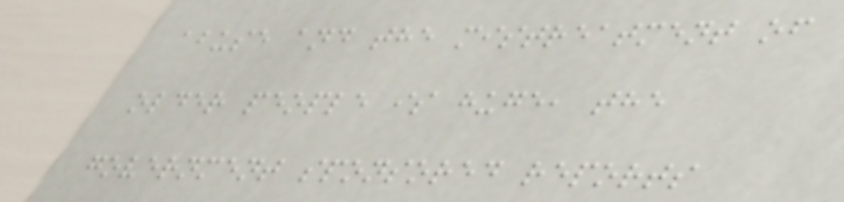abuse and the mistreatment of
older people is huge, the
government sponsored reports
